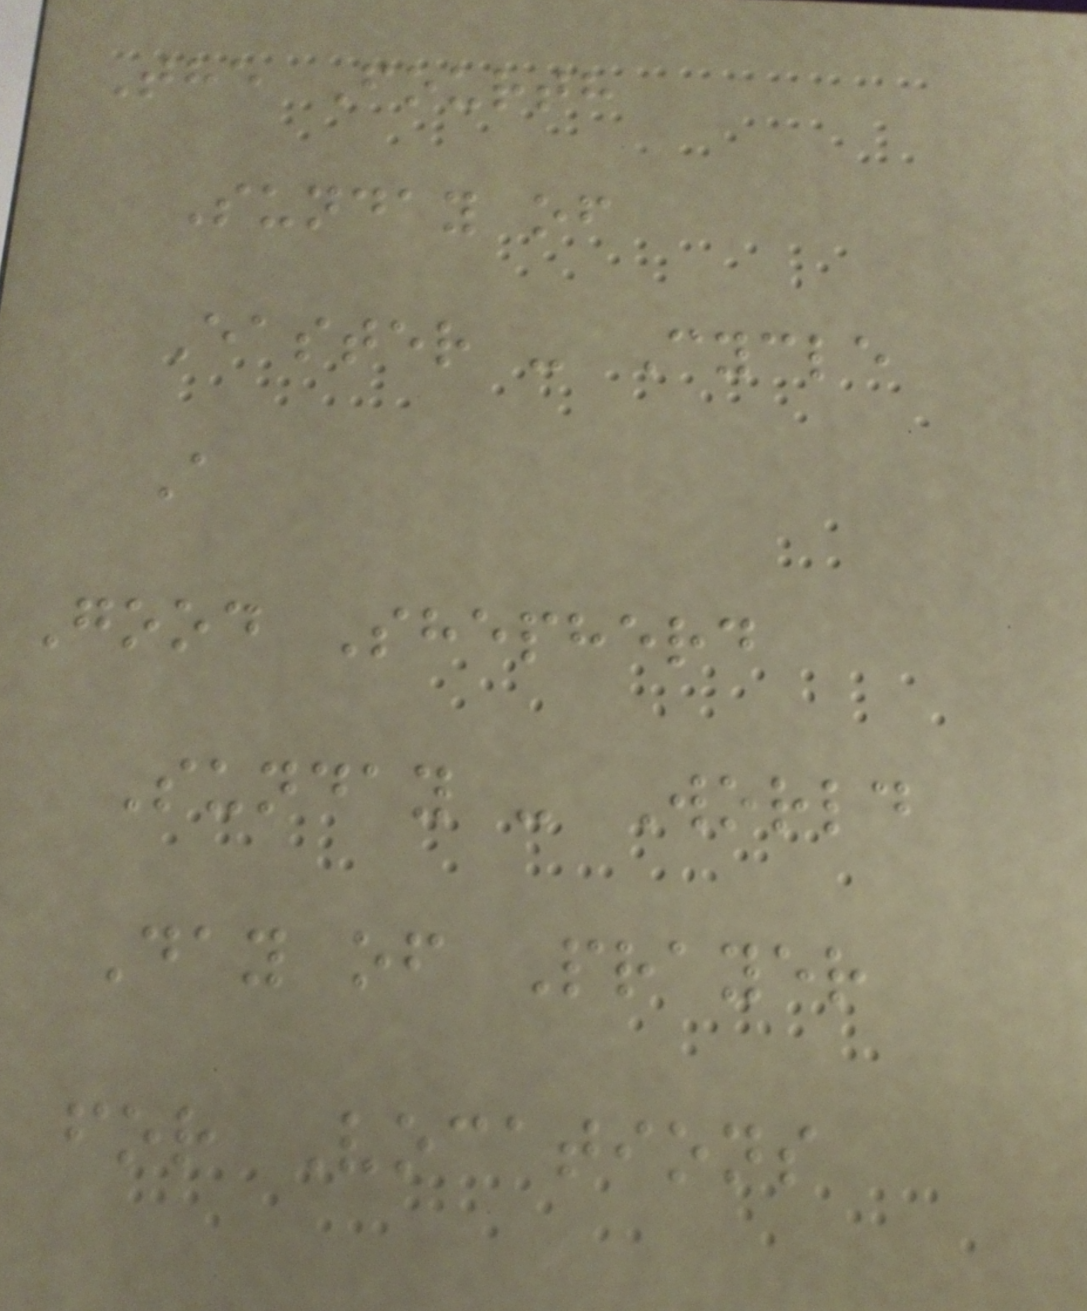The Fourth
Sunday of
Easter - Cycle
A
Good Shepherd
Sunday - World
Day of Prayer
for Vocations
